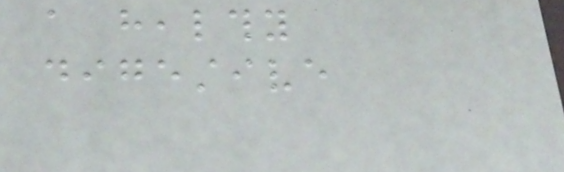a healthy
digestive
